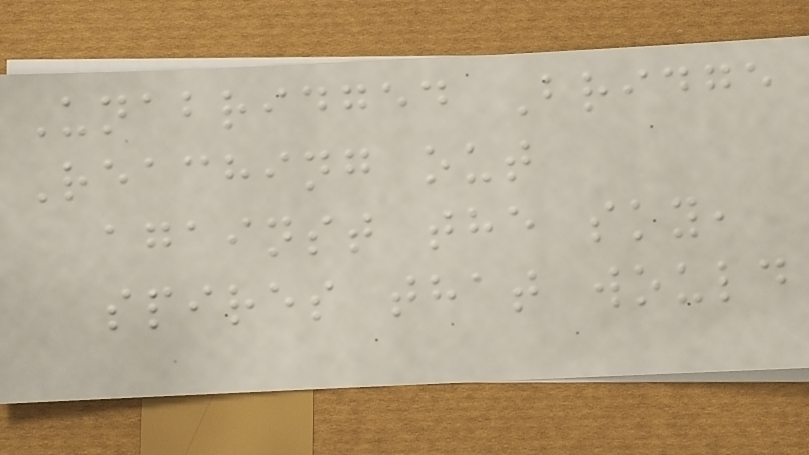Unabridged Bridge
Reaching out
against the sky,
spires that would
